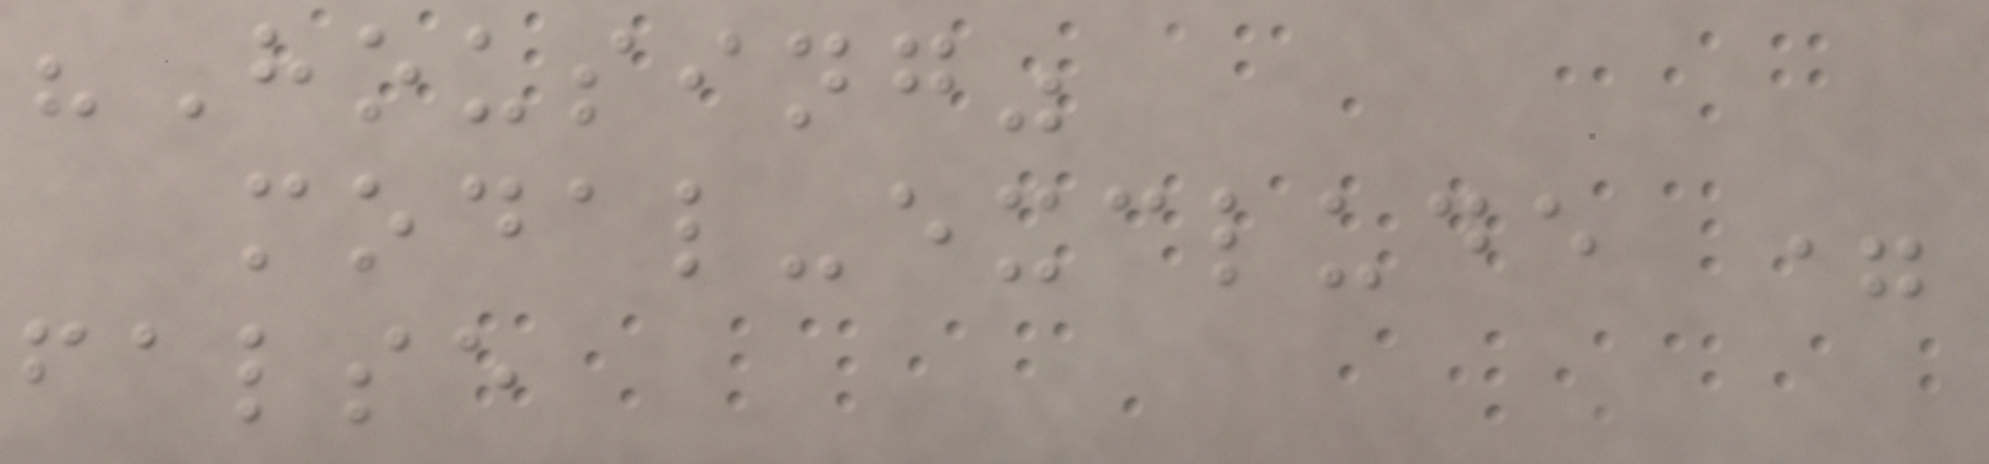"Housing"
modal-exclude =
false
